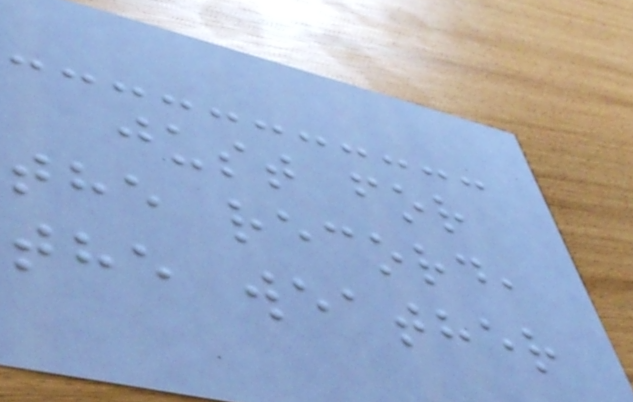just for
the record,
the weather
